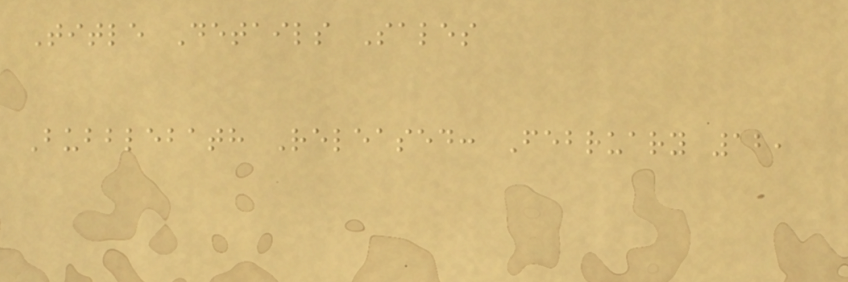Title Details Sales
Bubblebath Released: February 12,
